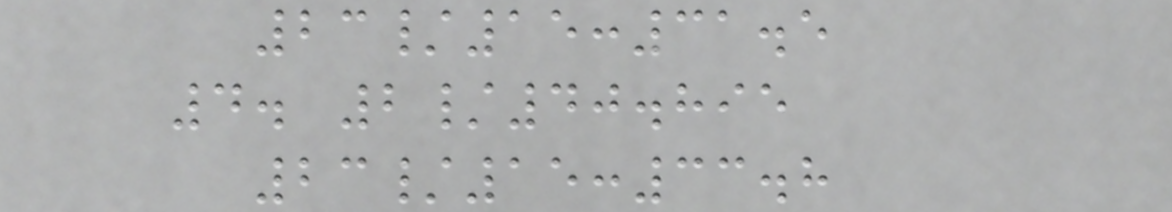23/15:31.5
4. 2/40.895
23/15:33.8
